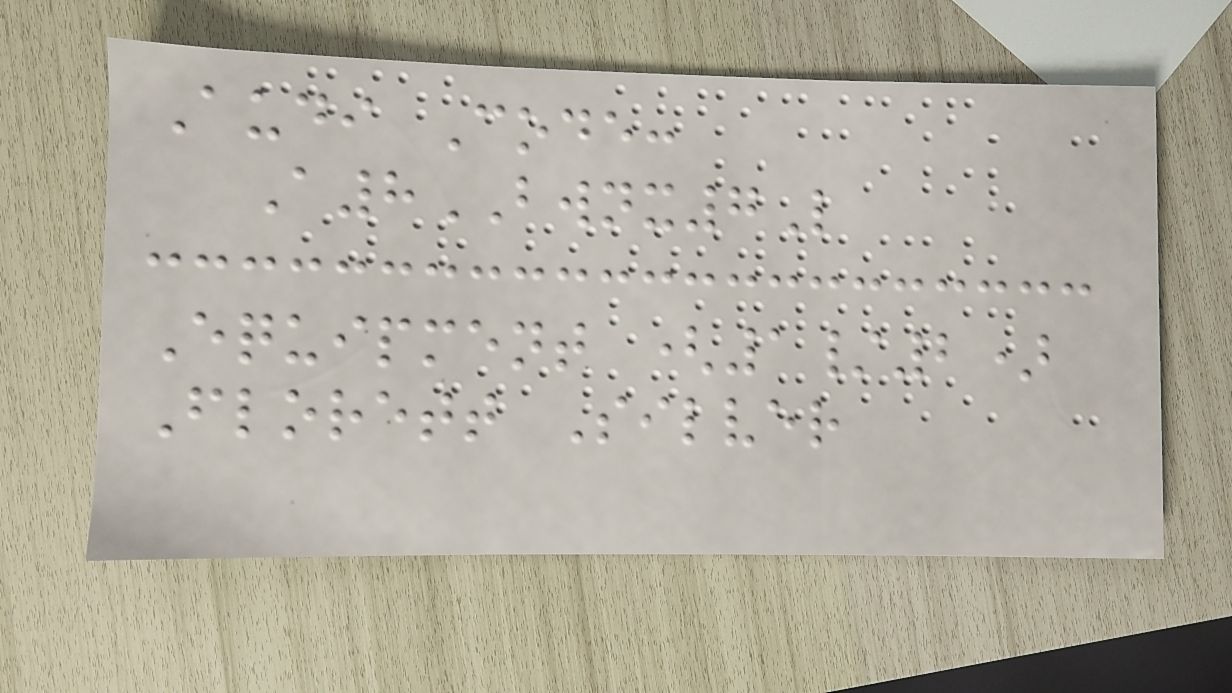Audi Code:
A8BWNX7L
Equipment (1/2)
Florett Silver
